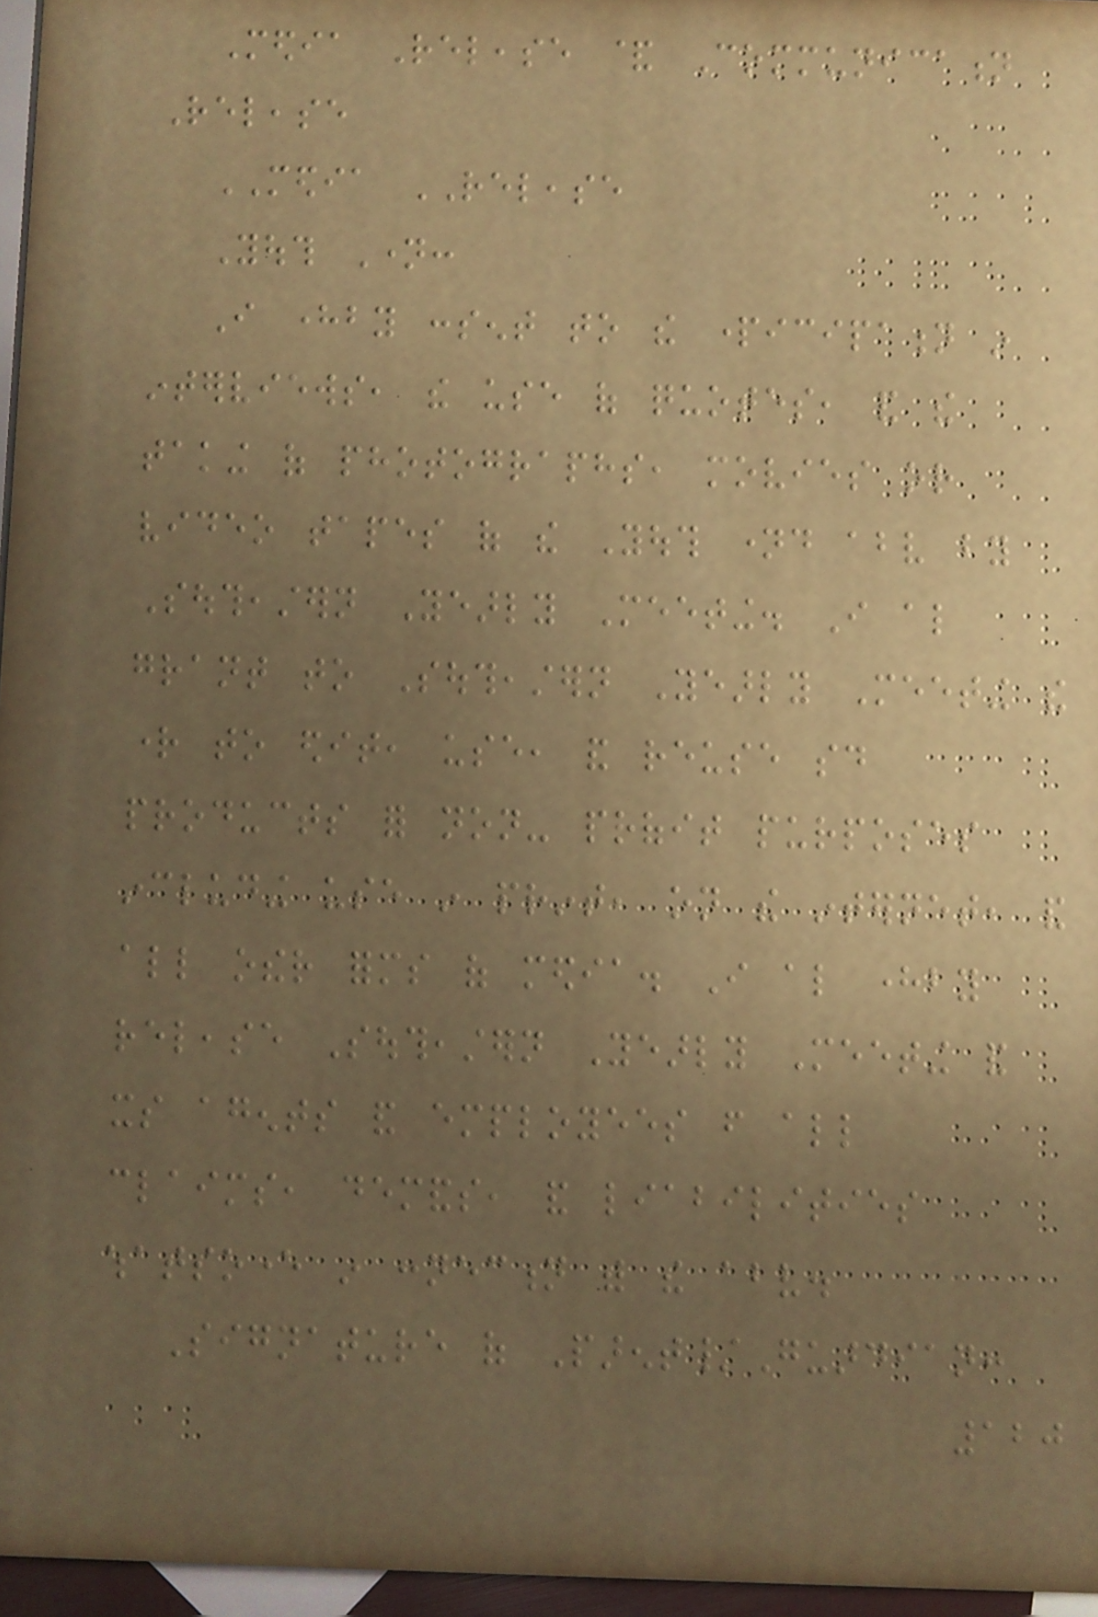Media Release & Communication
Release
MEDIA RELEASE
Youth Name:
I hereby consent to the participation in
interviews, the use of quotes, and the
taking of photographs, movies or
video tapes of the Youth named above by
Southeastern Yearly Meeting. I also
grant to Southeastern Yearly Meeting the
right to edit, use, and reuse said
products for non- profit purposes
including use in print, on the internet, and
all other forms of media. I also hereby
release Southeastern Yearly Meeting and
its agents and employees from all
claims, demands, and liabilities
whatsoever in connection with the above.
Signature of Parent/Guardian:
120
